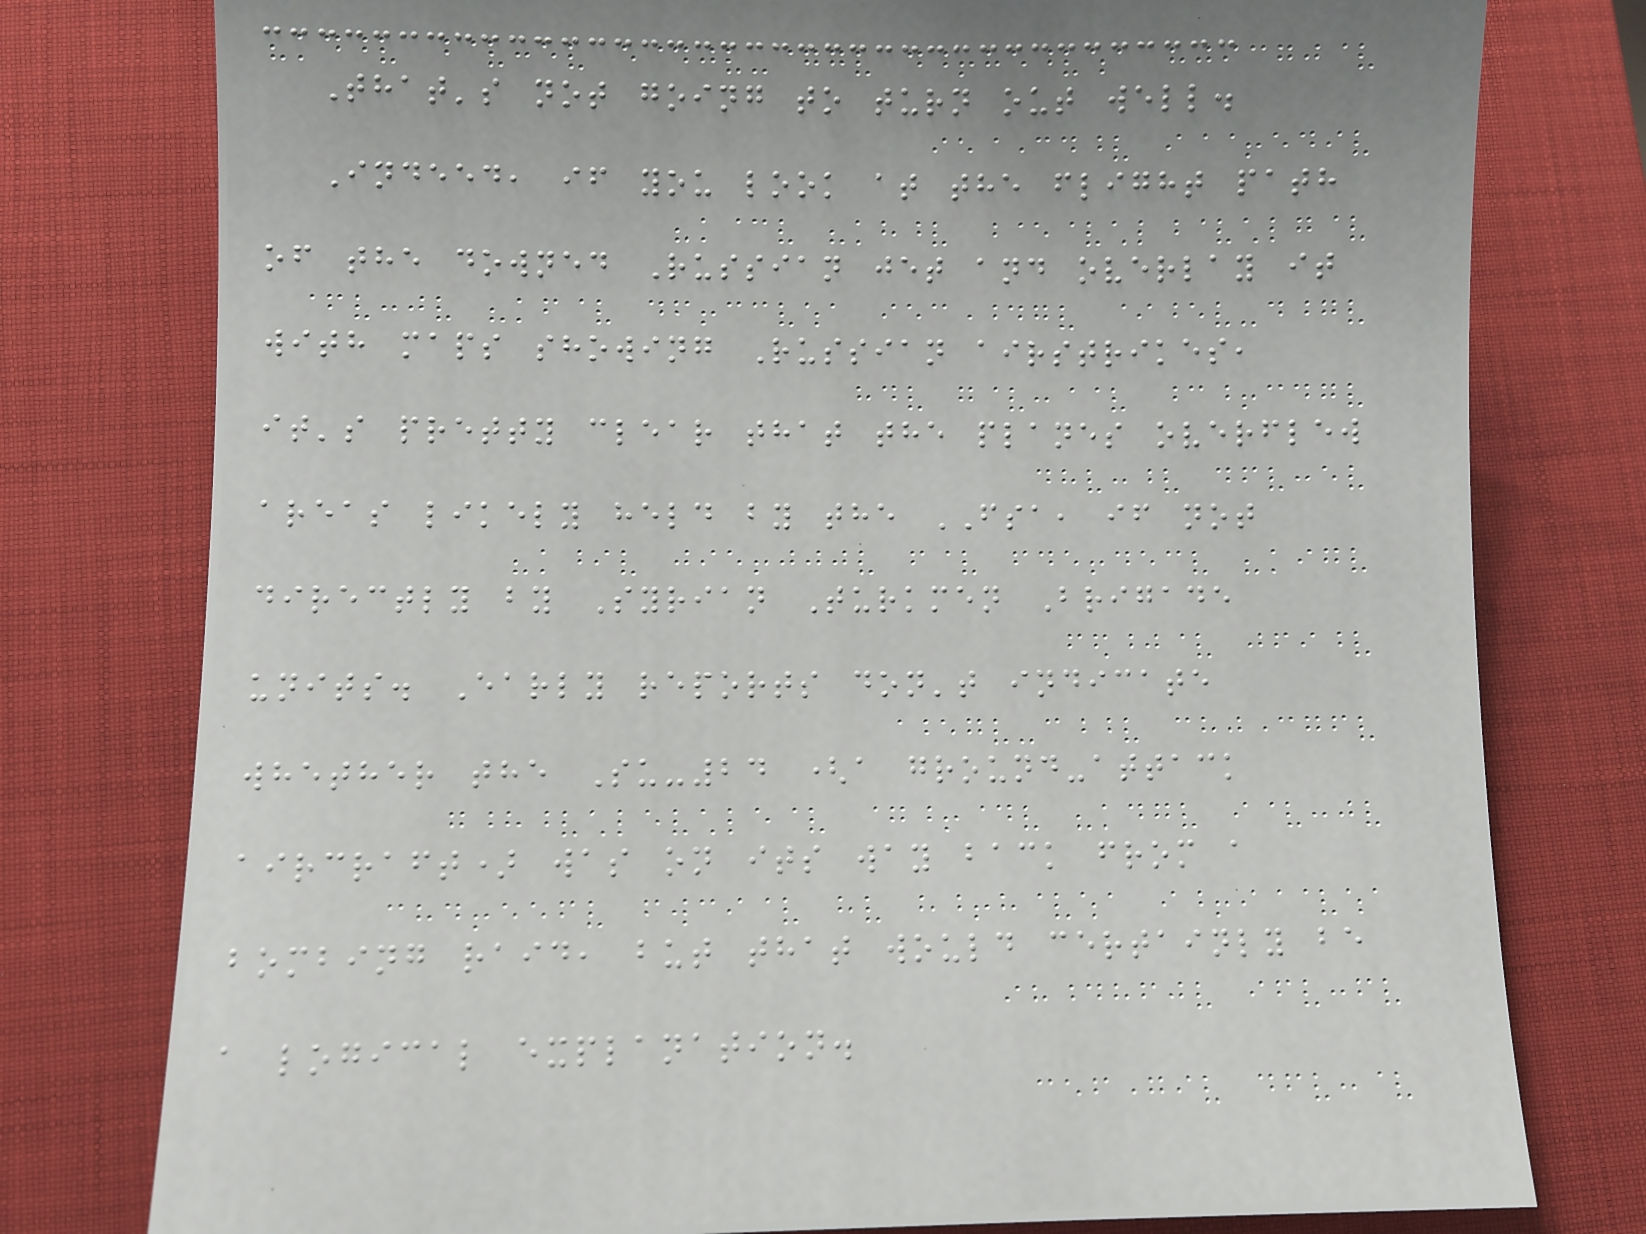That's not going to turn out well.
Indeed, if you look at the flight path
of the downed Russian jet and overlay it
with maps showing Russian airstrikes,
it's pretty clear that the planes overflew
areas likely held by the FSA, if not
directly by Syrian Turkmen Brigade
units. Early reports don't indicate
whether the Su-24 (a ground-attack
aircraft) was on its way back from a
bombing raid, but that would certainly be
a logical explanation.
